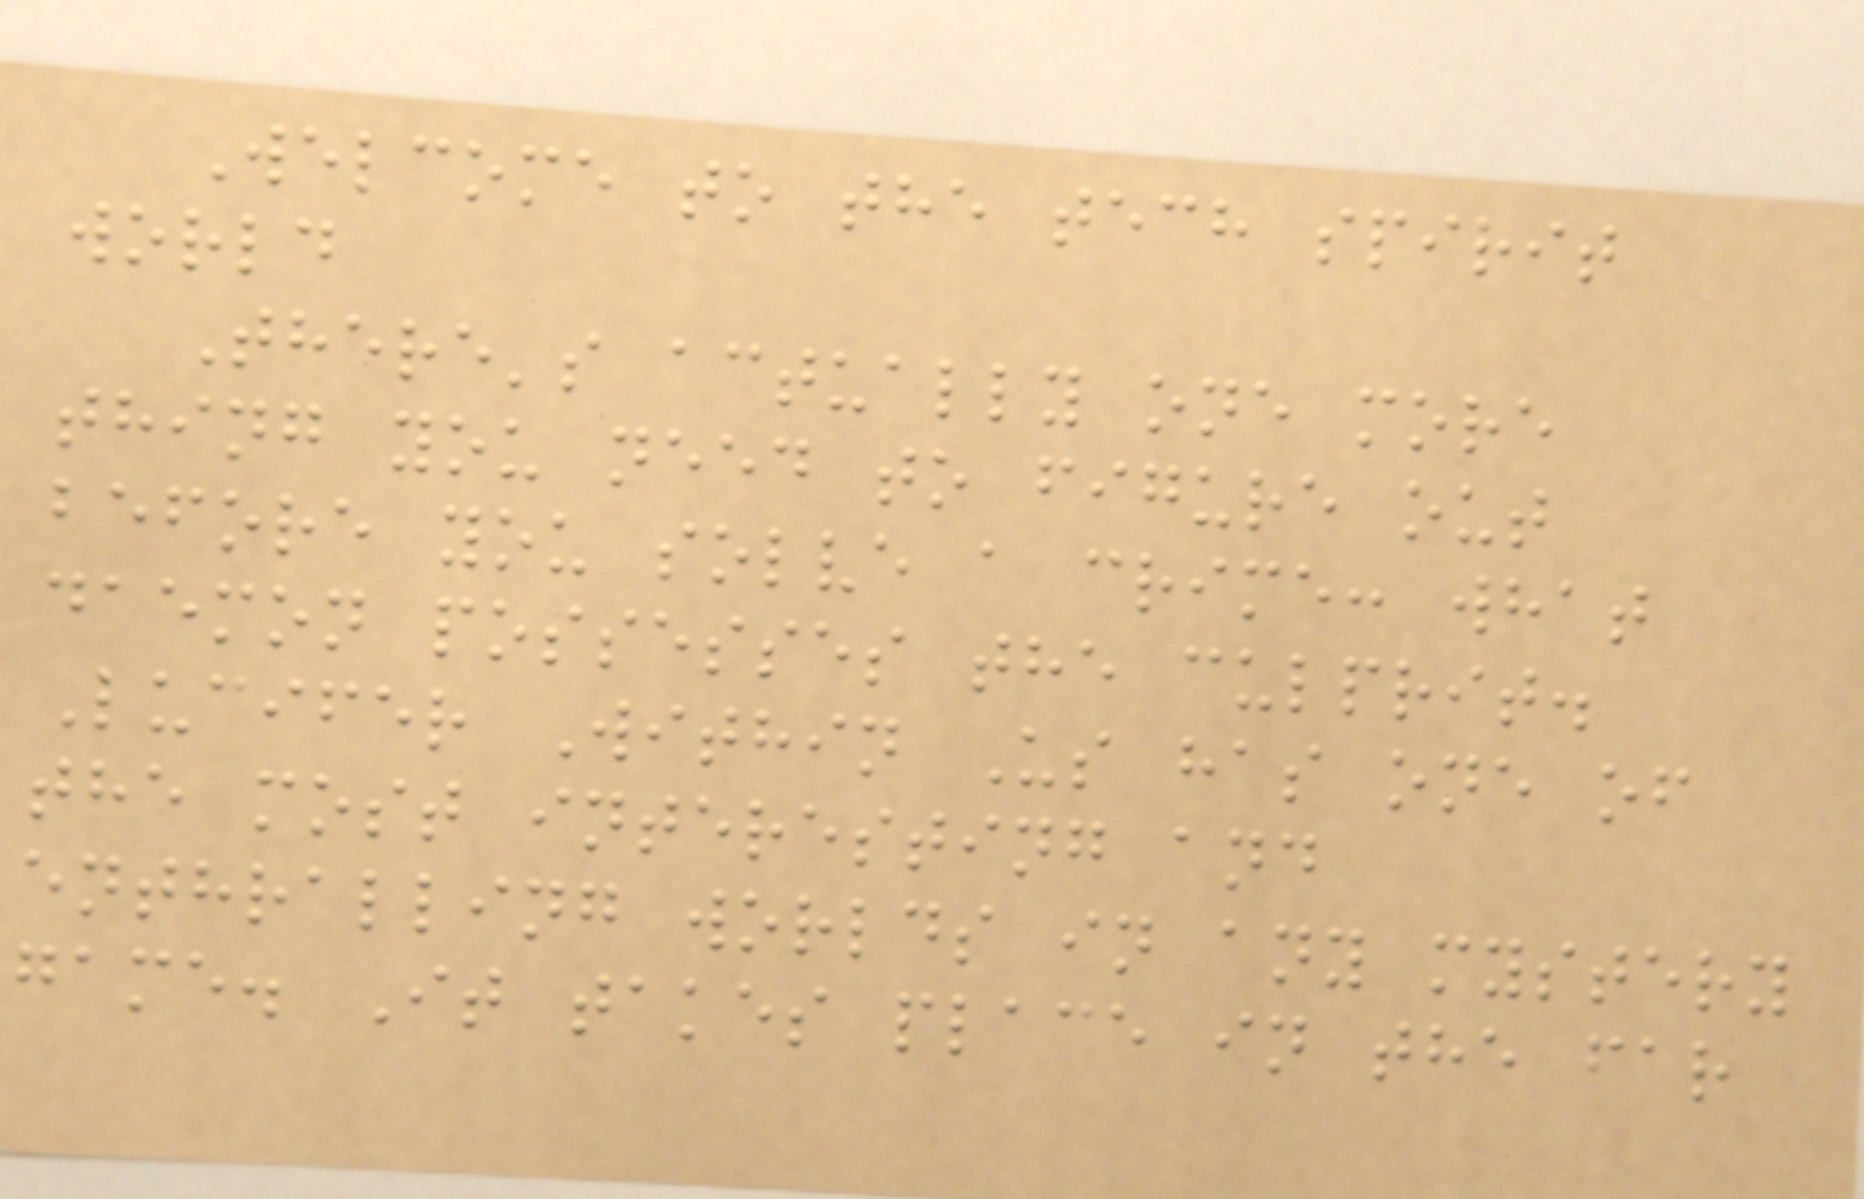Welcome to the tech spirit
world
There's actually one more
thing you need to figure out
before you solve a crime: what
daemon possesses the culprit.
Lucifer Within Us has one of
the most interesting and
enthralling worlds in any mystery
game. It takes place in the far
